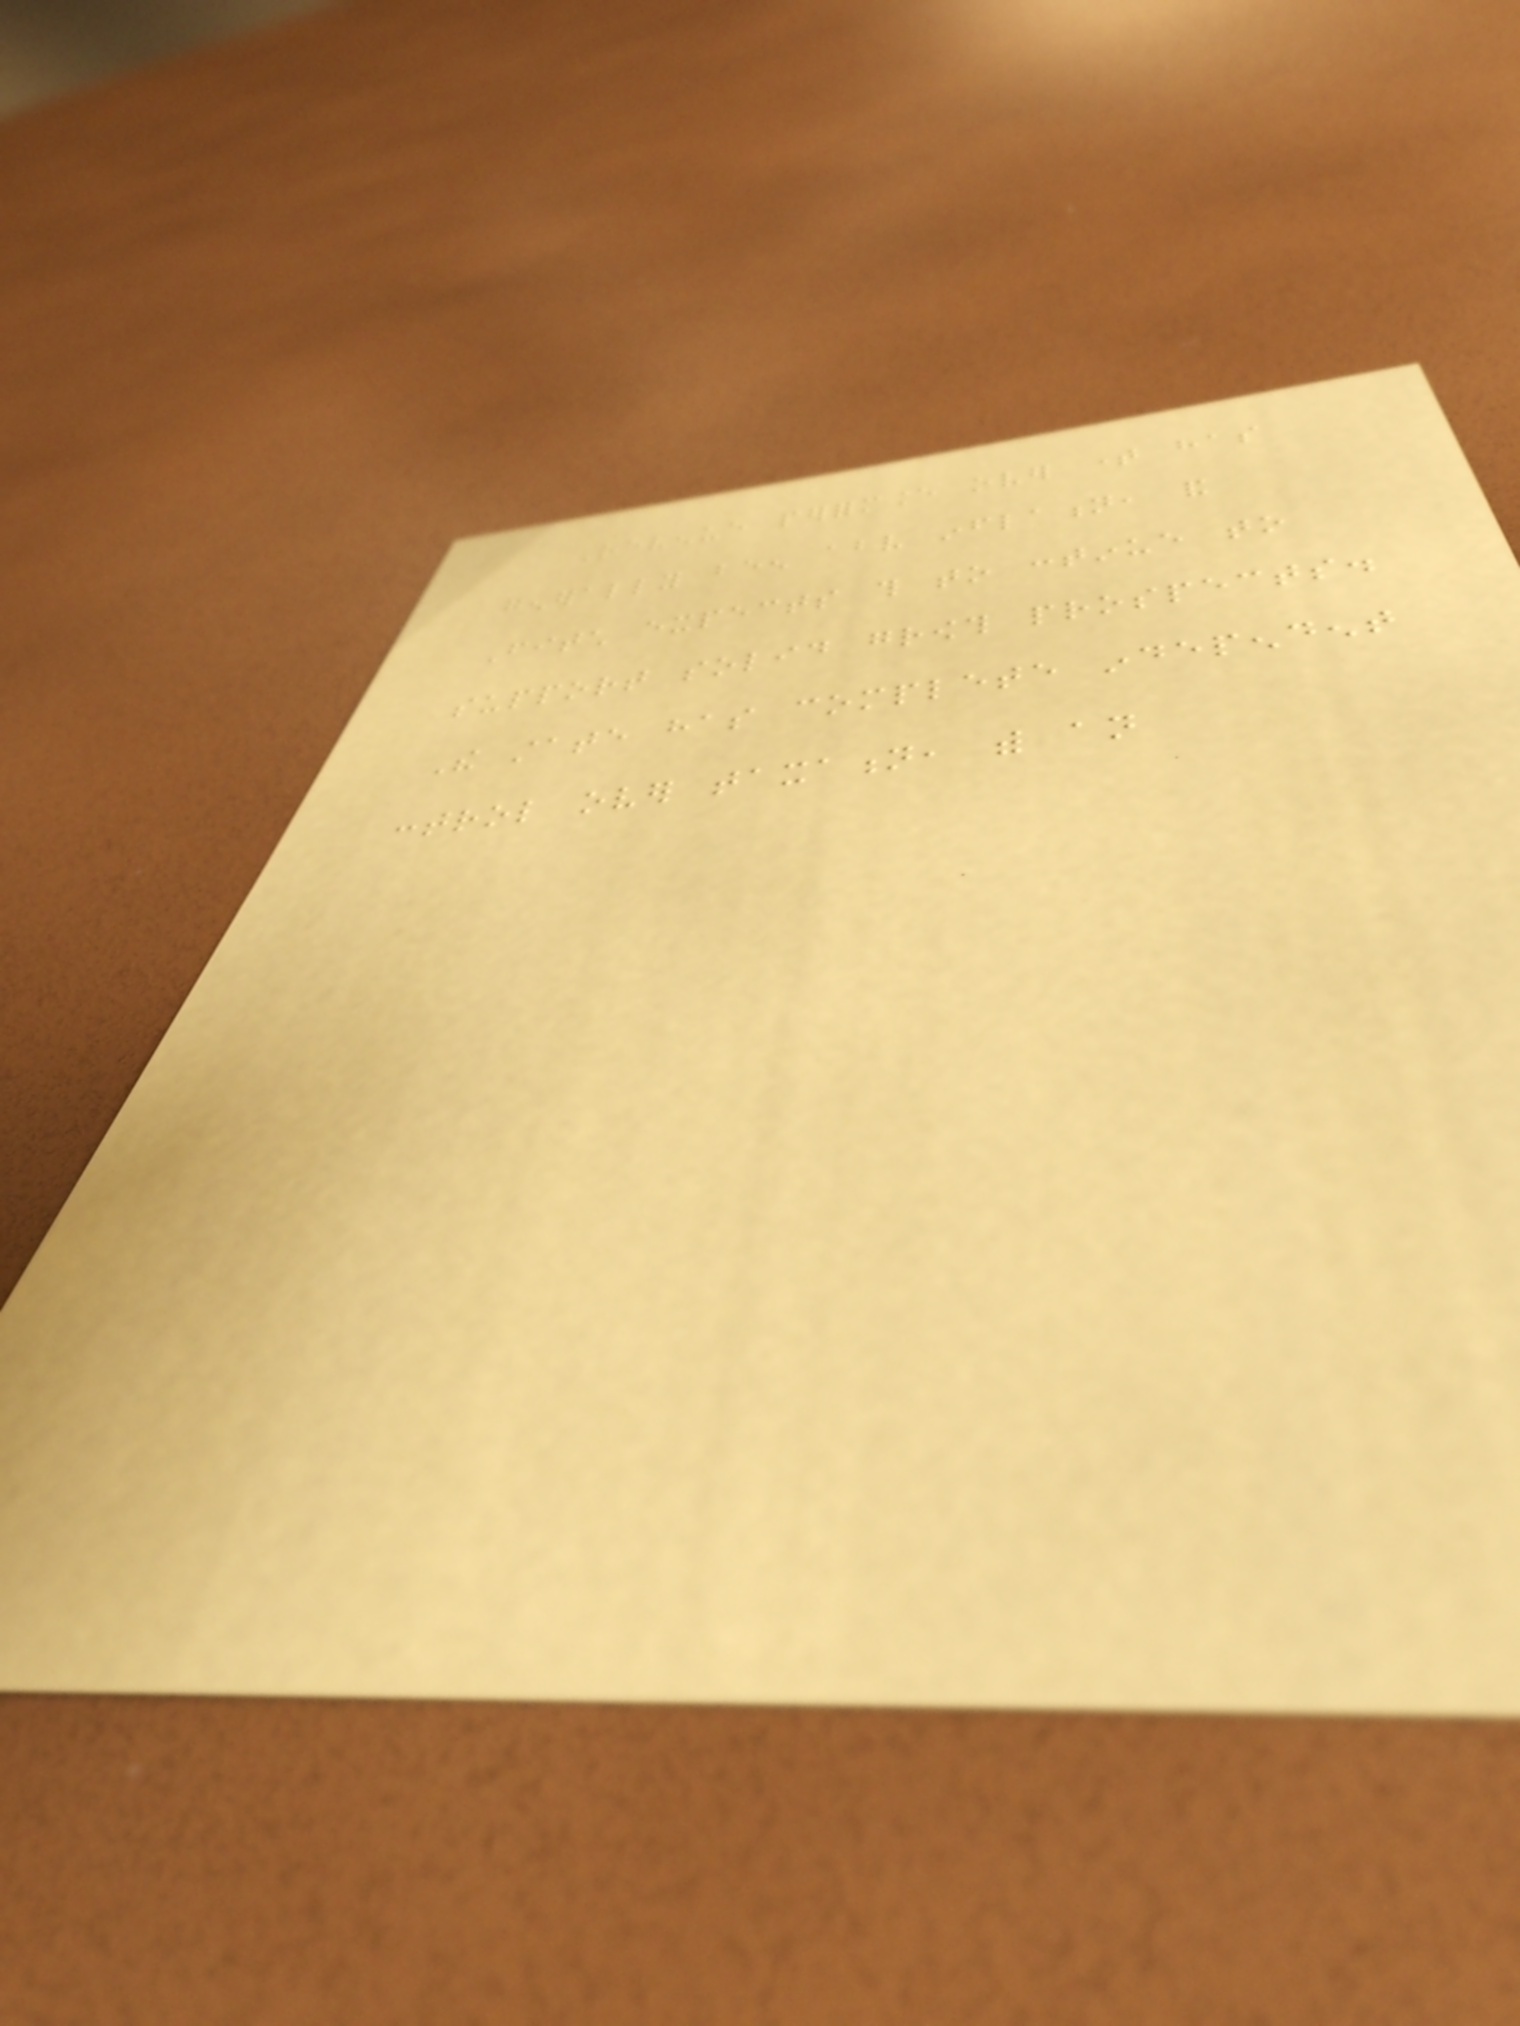Revenue performance over time has
generally been above inflation, and
Fitch expects this to continue to
support solid growth prospects.
The state has complete independent
control over taxation, with an
